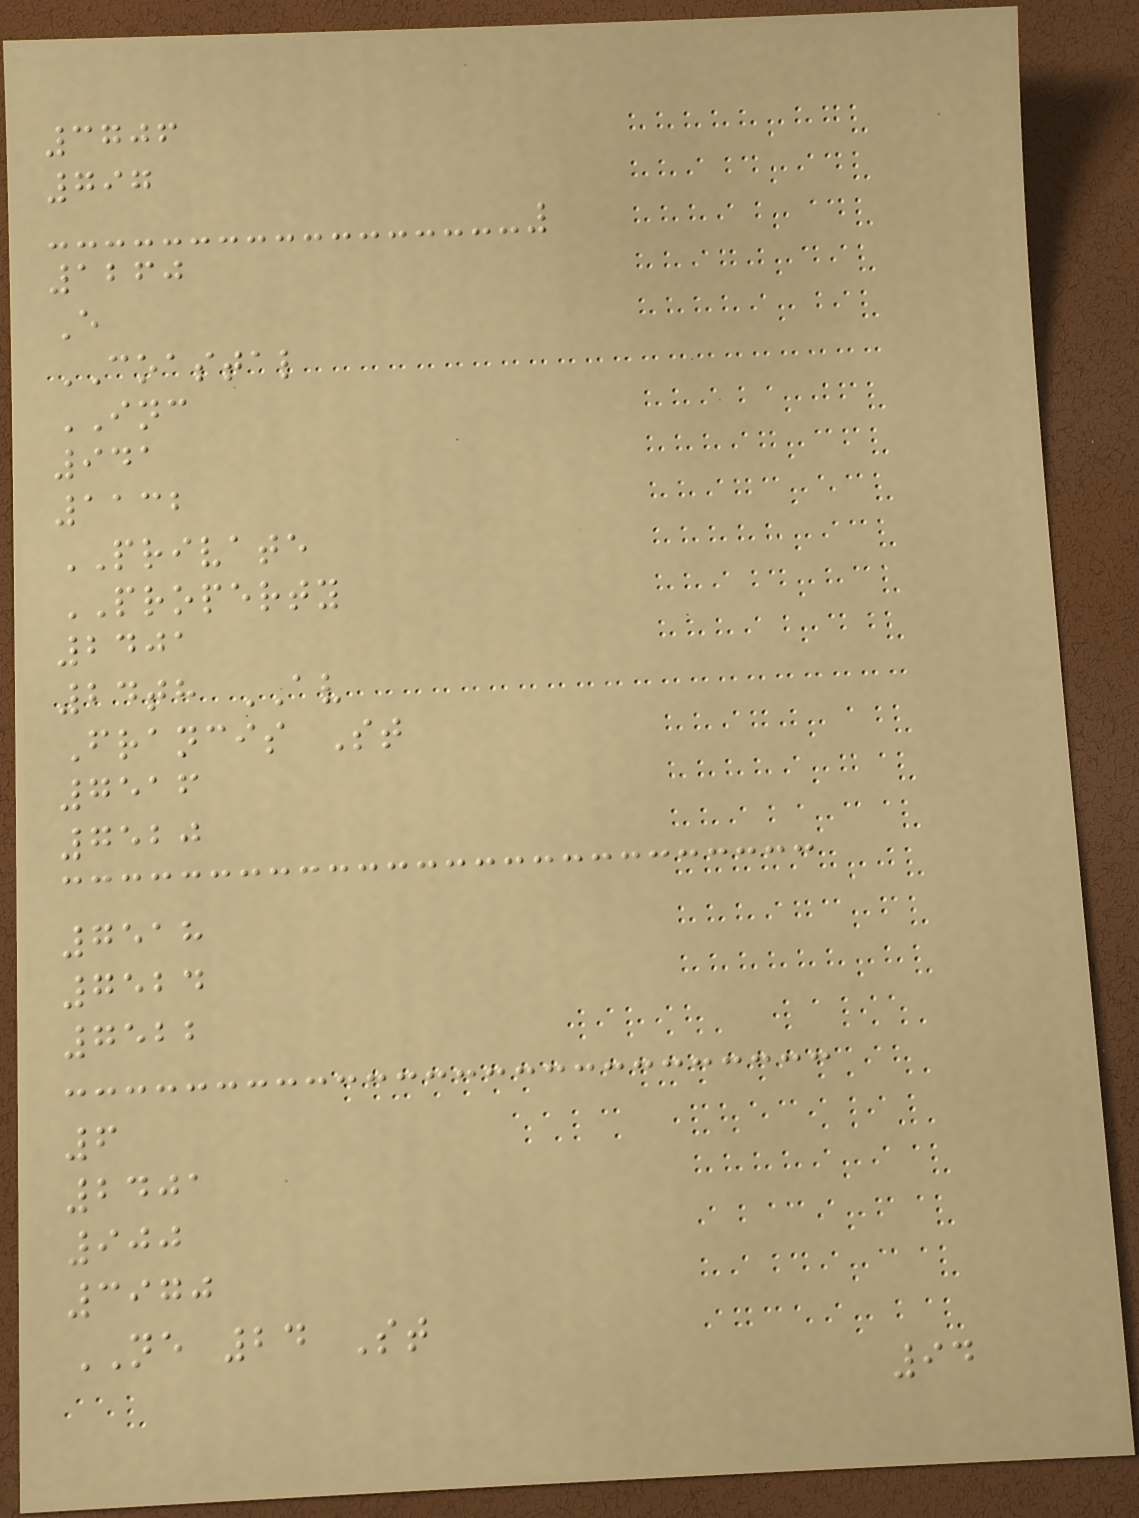3706
797
1260
E
COASTAL
INC
941
1132
PRIVATE
PROPERTY
2401
24th AV
Francis St
7516
7520
7518
7524
7522
6
2401
900
3970
NE 24 St
94
